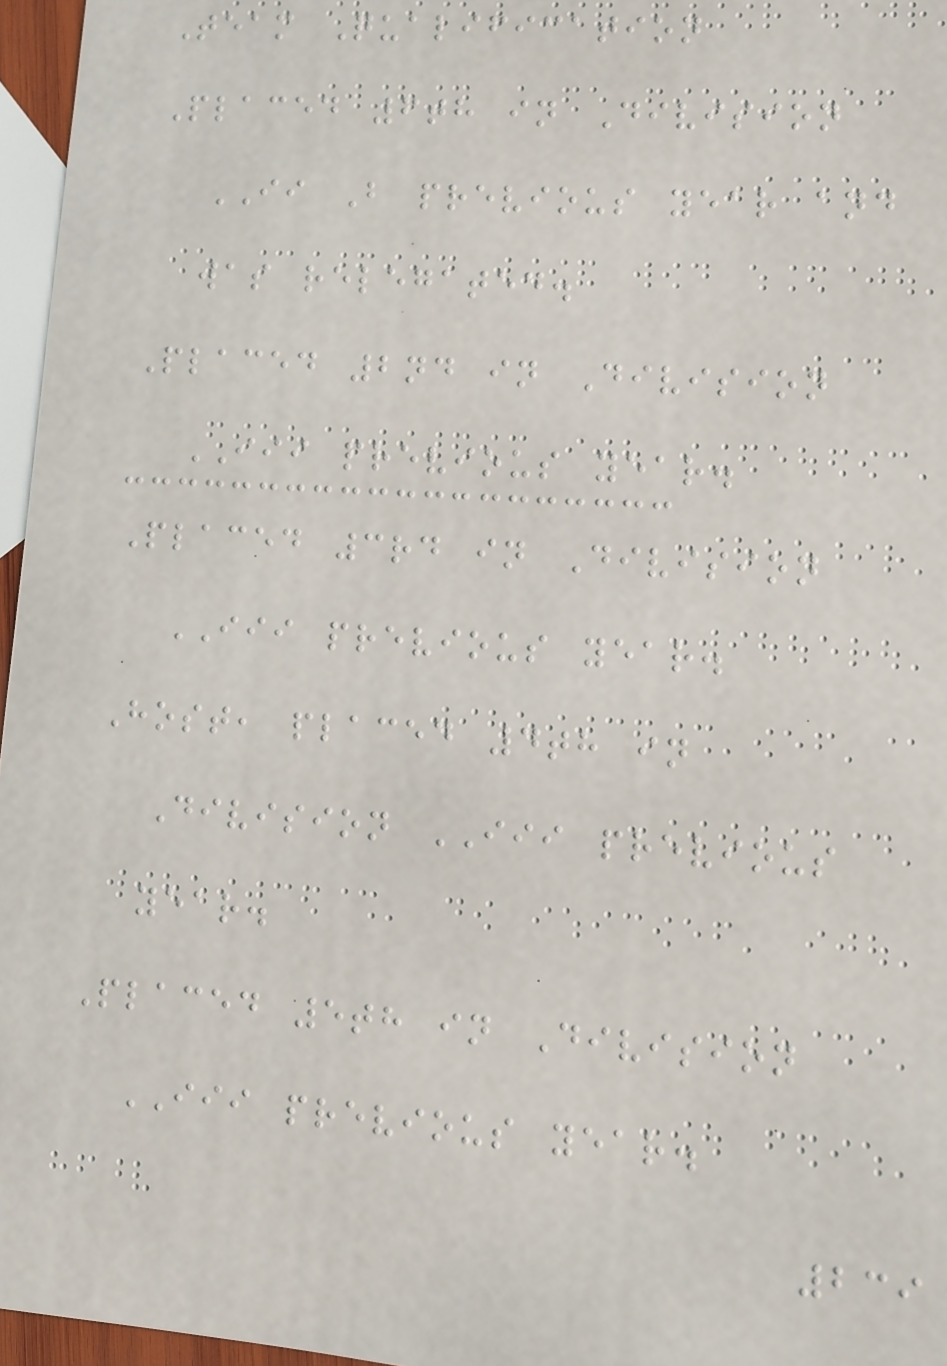Team Qualification
Placed 6th in Division
II B previous year and
was relegated.
Placed 2nd in Division
III previous year.
Placed 3rd in Division
III previous year.
Host, placed 4th in
Division III previous
year.
Placed 5th in Division
III previous year.
239
